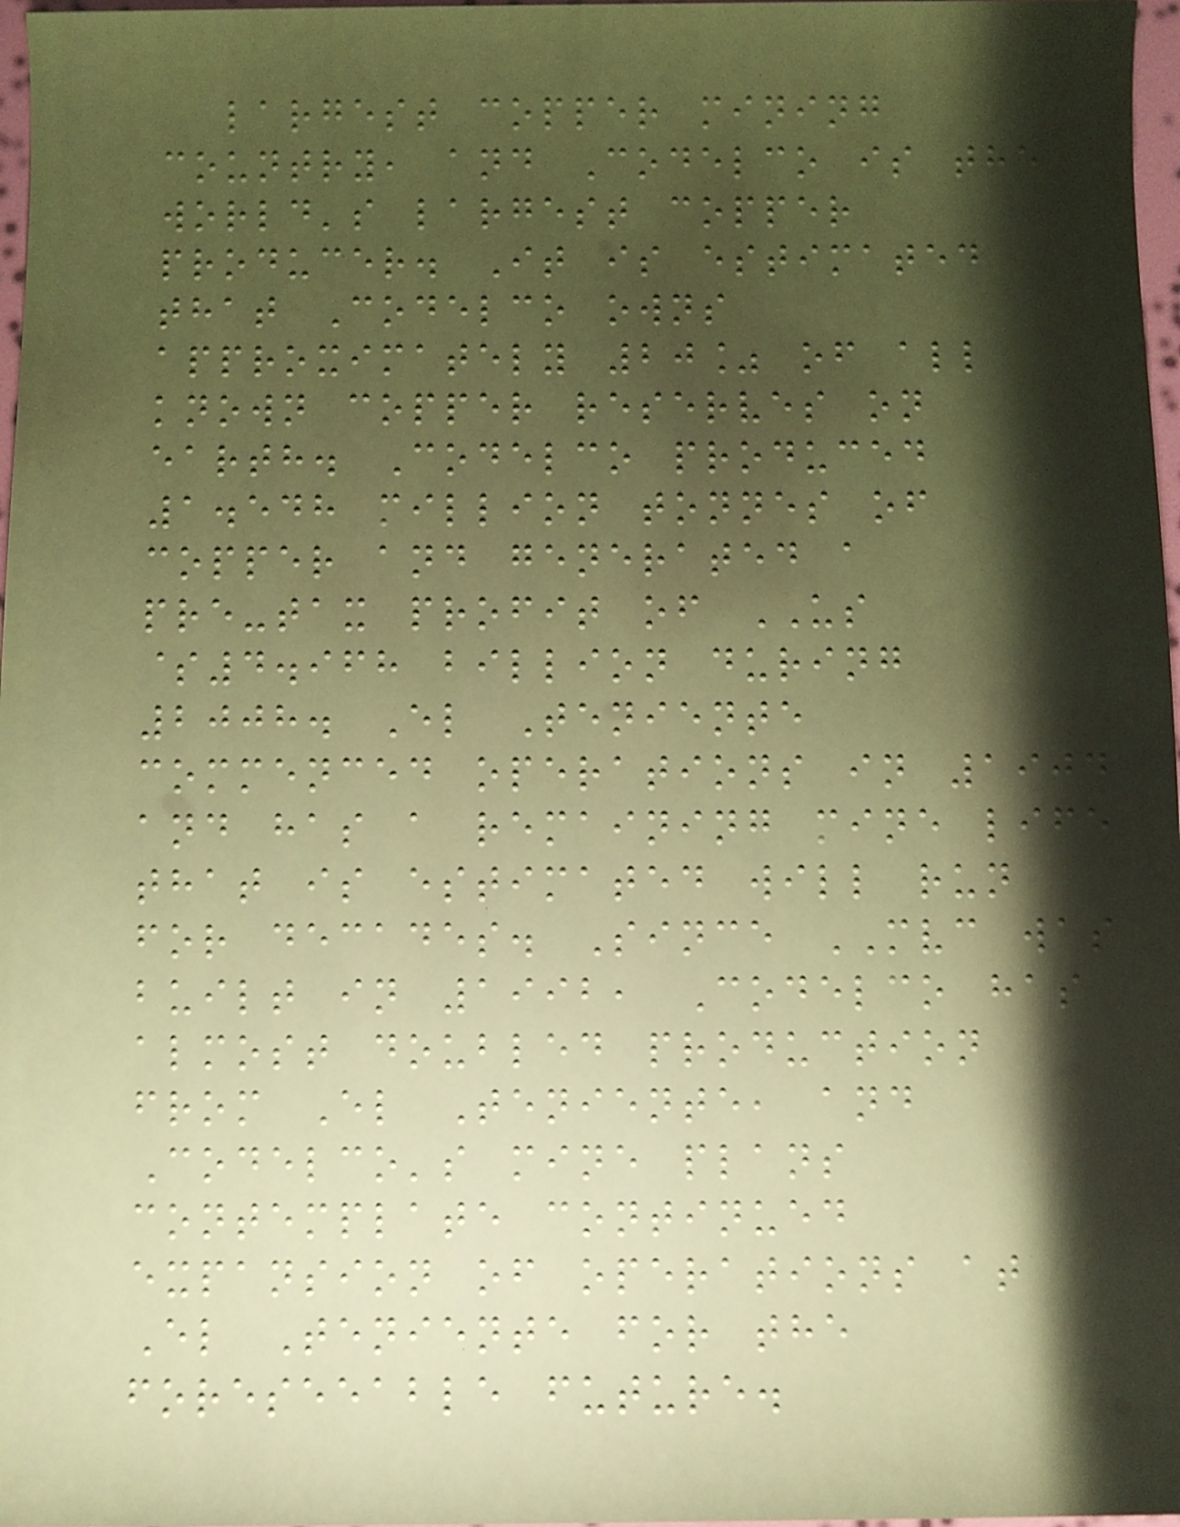largest copper mining
country, and Codelco is the
world's largest copper
producer. It is estimated
that Codelco owns
approximately 20% of all
known copper reserves on
earth. Codelco produced
1.548 million tonnes of
copper and generated a
pre-tax profit of US
$4.968 billion during
2008. El Teniente
commenced operations in 1904
and has a remaining mine life
that is estimated will run
for decades. Since MVC was
built in 1992, Codelco has
almost doubled production
from El Teniente, and
Codelco's mine plans
contemplate continued
expansion of operations at
El Teniente for the
foreseeable future.
